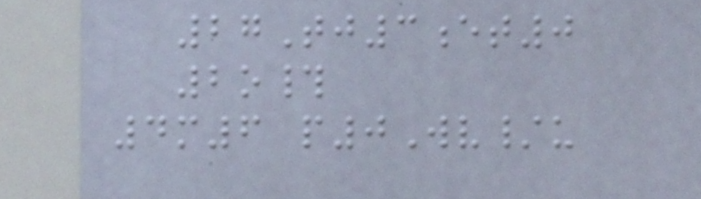27Tj3et0
2o#
4m6 p0Wv/u
